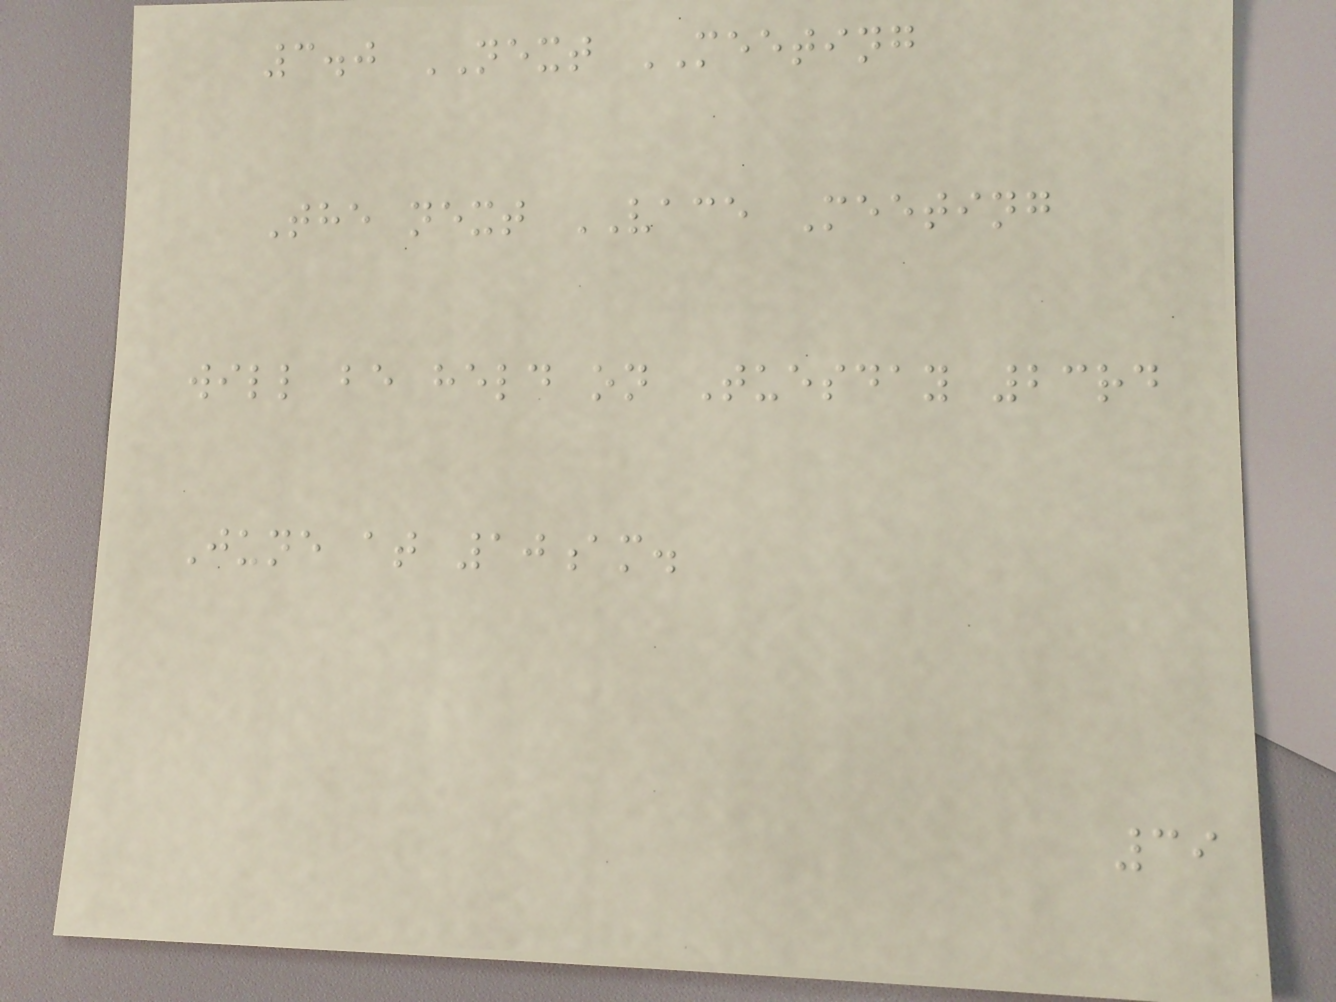3.0 NEXT MEETING
The next VACE Meeting
will be held on Tuesday 23rd
June at 10am.
39
